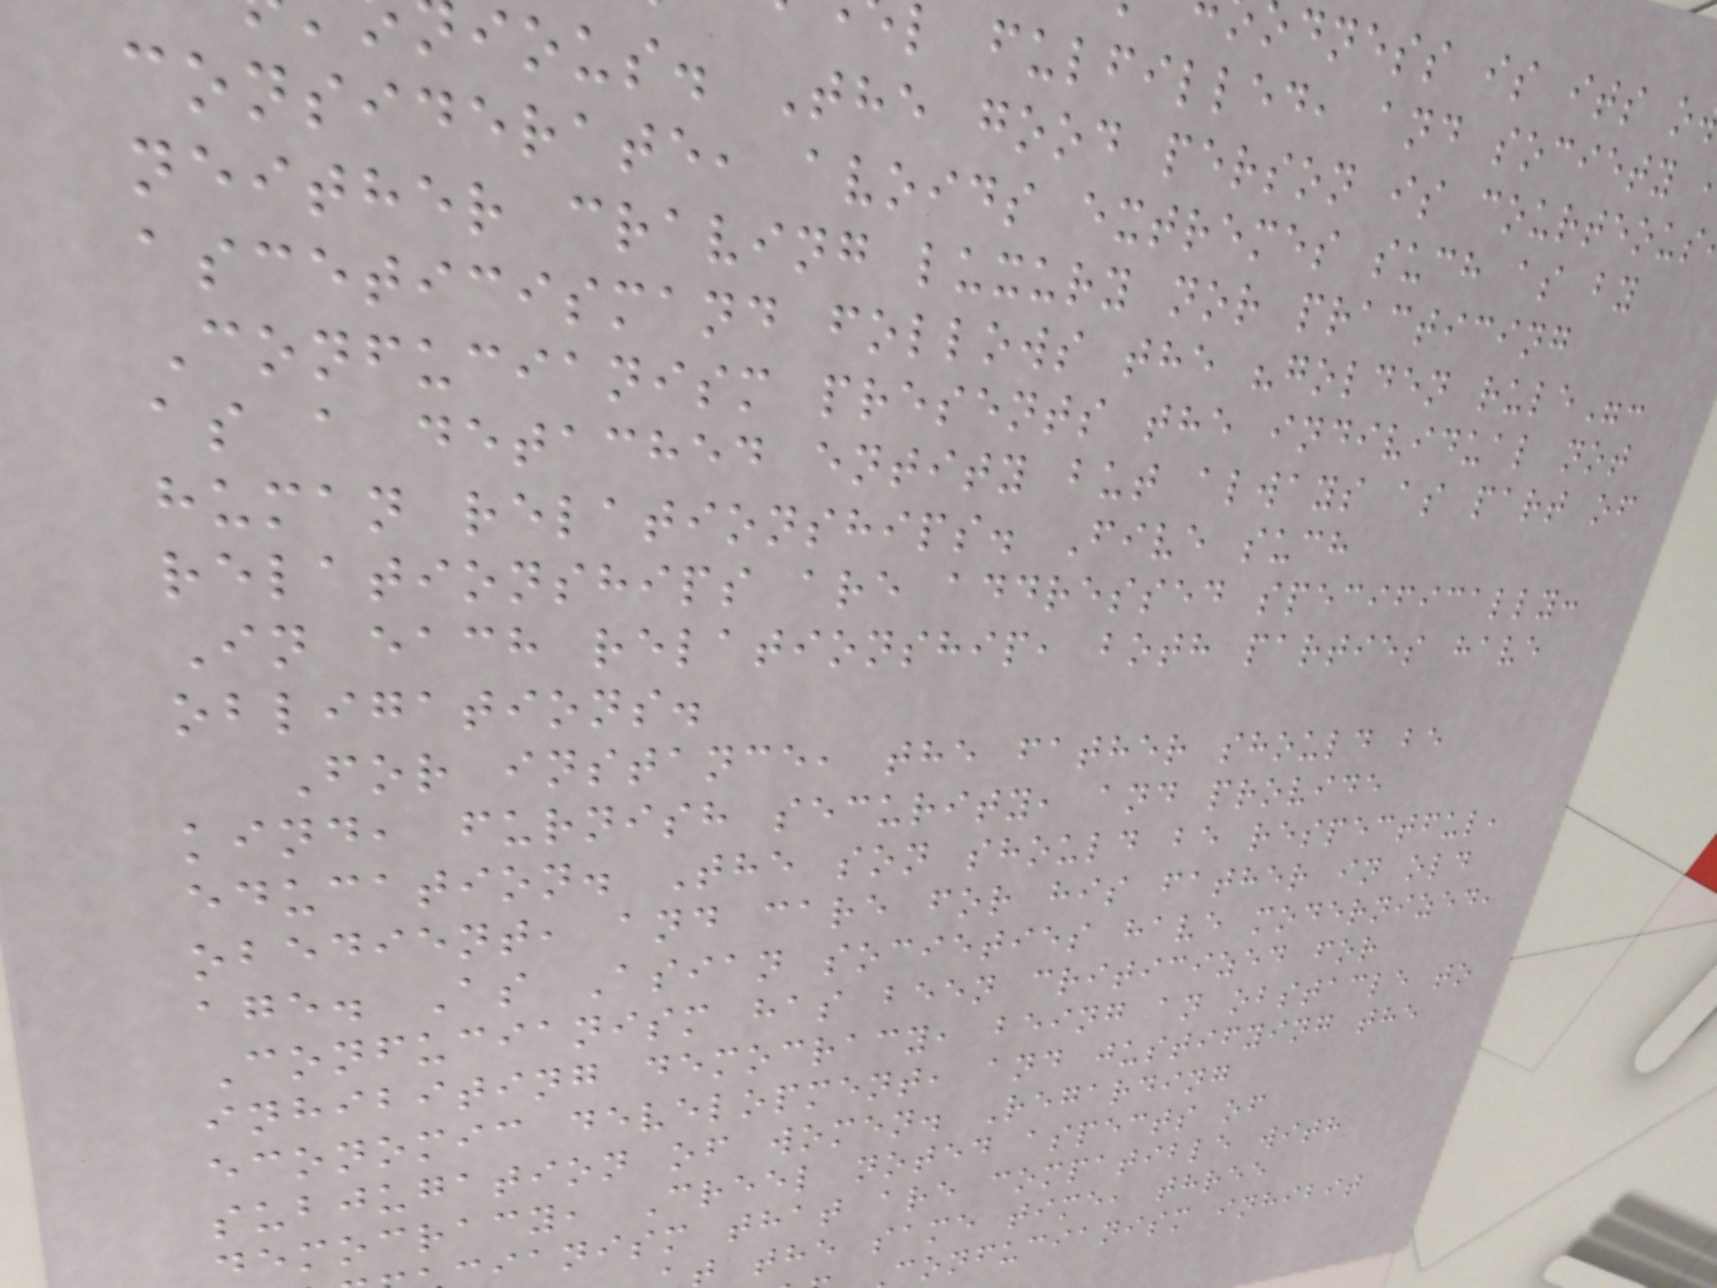odness is its o
l fulfilled, and society
ious. The good person is courteous
considerate, avoids extremes such as by
neither craving luxury nor practicing
asceticismand follows the "golden rule":
Confucianism presents the individual not
as a detached entity but always as part of
human relationships. Five such
relationships are addressed specifically:
In each relationship, both parties have
obligations.
For instance, the father should be
kind, furnish security, and provide
education. The son should be respectful,
obedient, and care for his father in old
age. As Asian societies have modernized,
Confucianism has been criticized for
inhibiting democracy, being an obstacle to
economic development, and justifying the
subjugation of women. Regarding
democracy, Creel noted aspects of
ianism that are compatible with
the same time, three
confucianism inhibit
